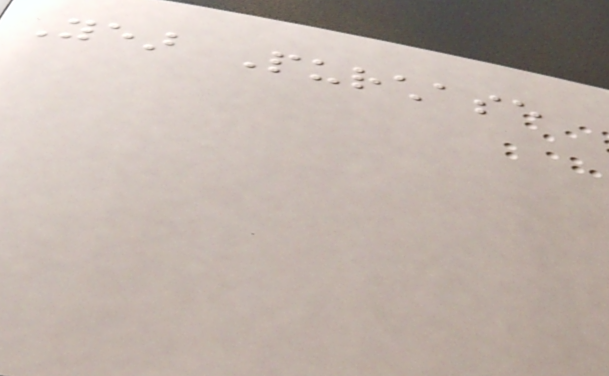Year Purchase
